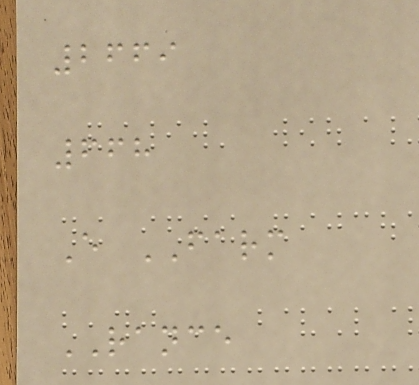2669
668
E FARM
RANCE
